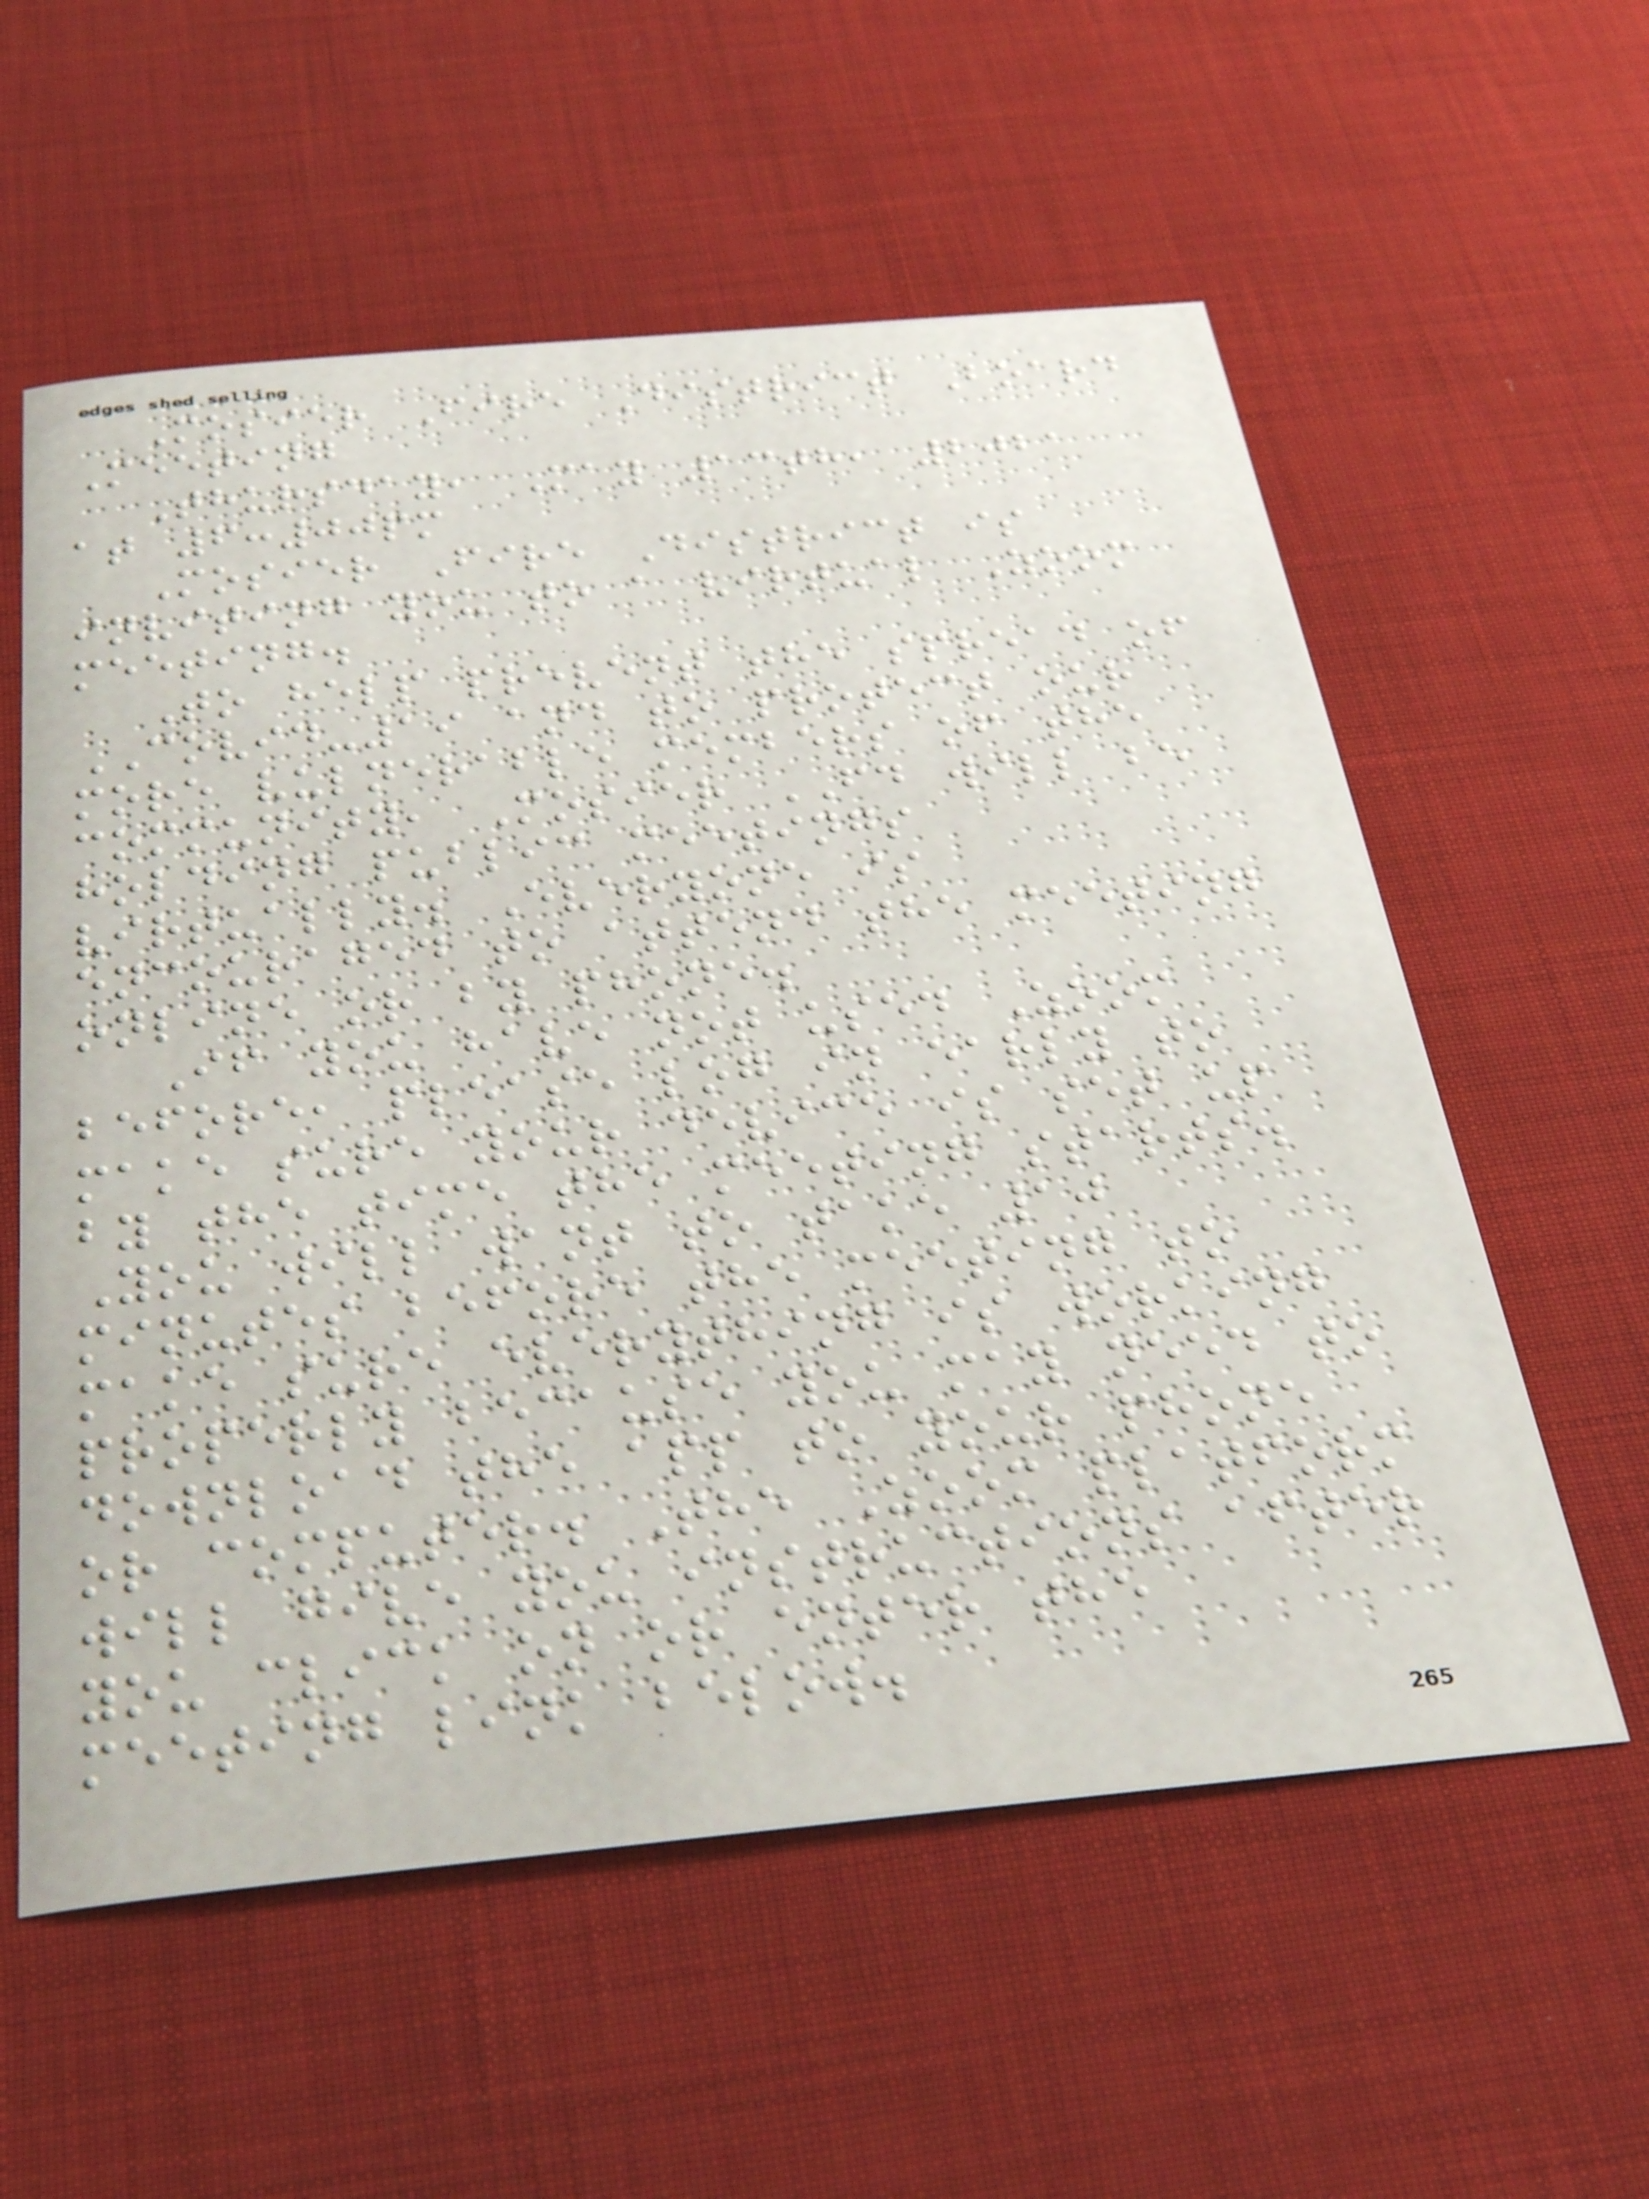Mosier Fire District Board
Meeting
Thursday, May 13th, 2021
at 6:00pm
Mosier Fire District is
inviting you to a virtual Zoom
meeting.
To help prevent the spread of
COVID-19 and to protect our
more vulnerable members of the
community, Mosier FD will be
holding public meetings
virtually. Everyone is
encouraged to attend the meeting
online or by phone.
If you have not used Zoom
before, please log in early to
make sure your device is set up
by the time the meeting starts.
You will want to take 10
minutes before the meeting to
make sure everything is working
properly because you may need to
download the app to your phone
or computer. The Zoom platform
will give you instructions after
you click on or enter the
meeting link below.
